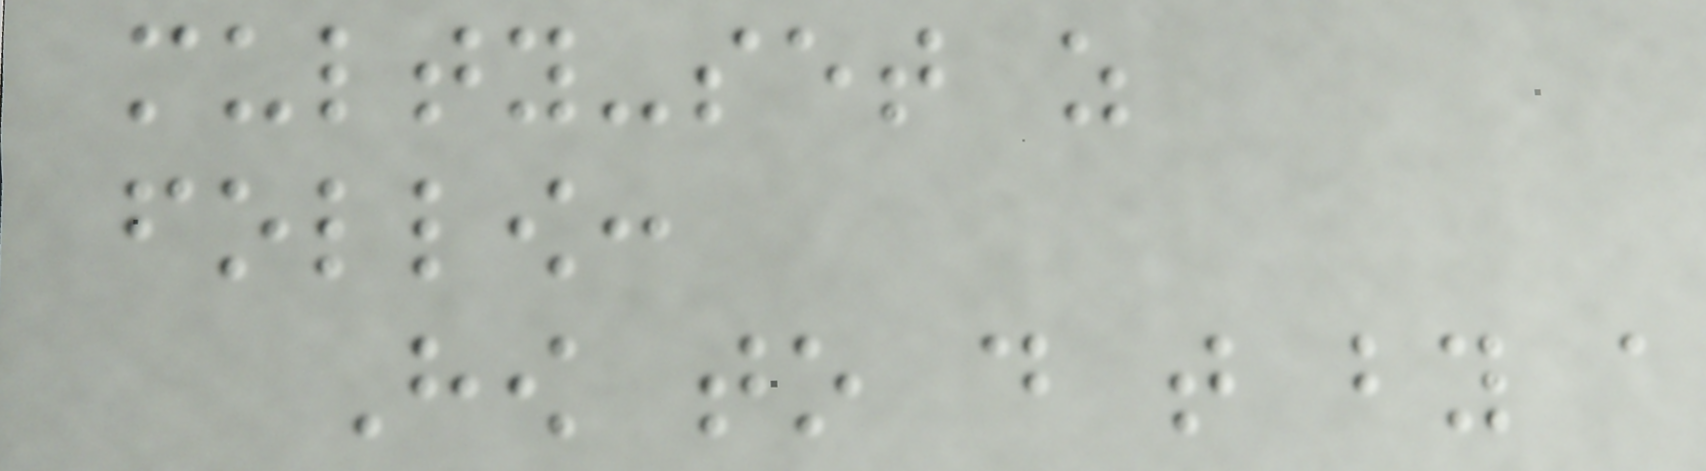multy-set as
follow:
How to do that by a
